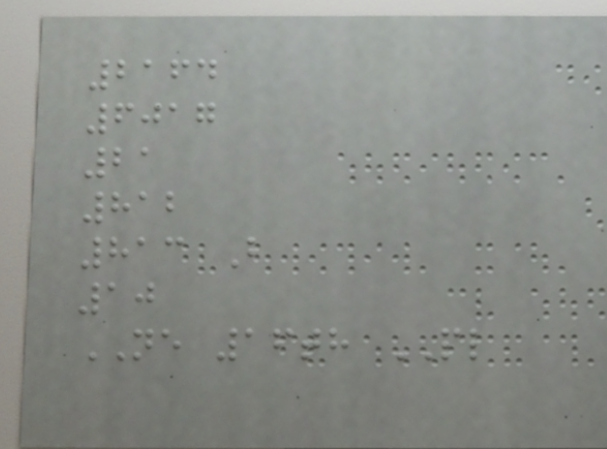2164
6017
21
812
813 B
10
NE 16th PL
